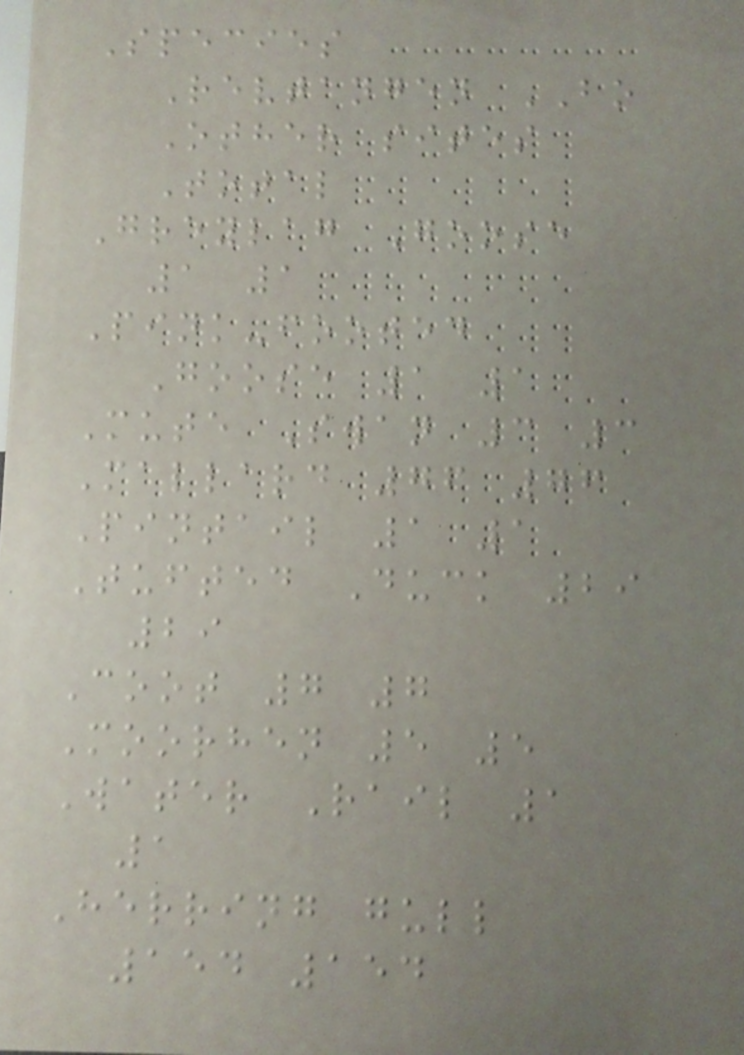Species
Revtangen BO
Other sites
Total
Greylag Goose
1 1
Pink-footed
Goose 1 1
Mute Swan 3 3
Mallard 76 76
Pintail 1 1
Tufted Duck 29
29
Coot 7 7
Moorhen 5 5
Water Rail 1
1
Herring gull
154 154
